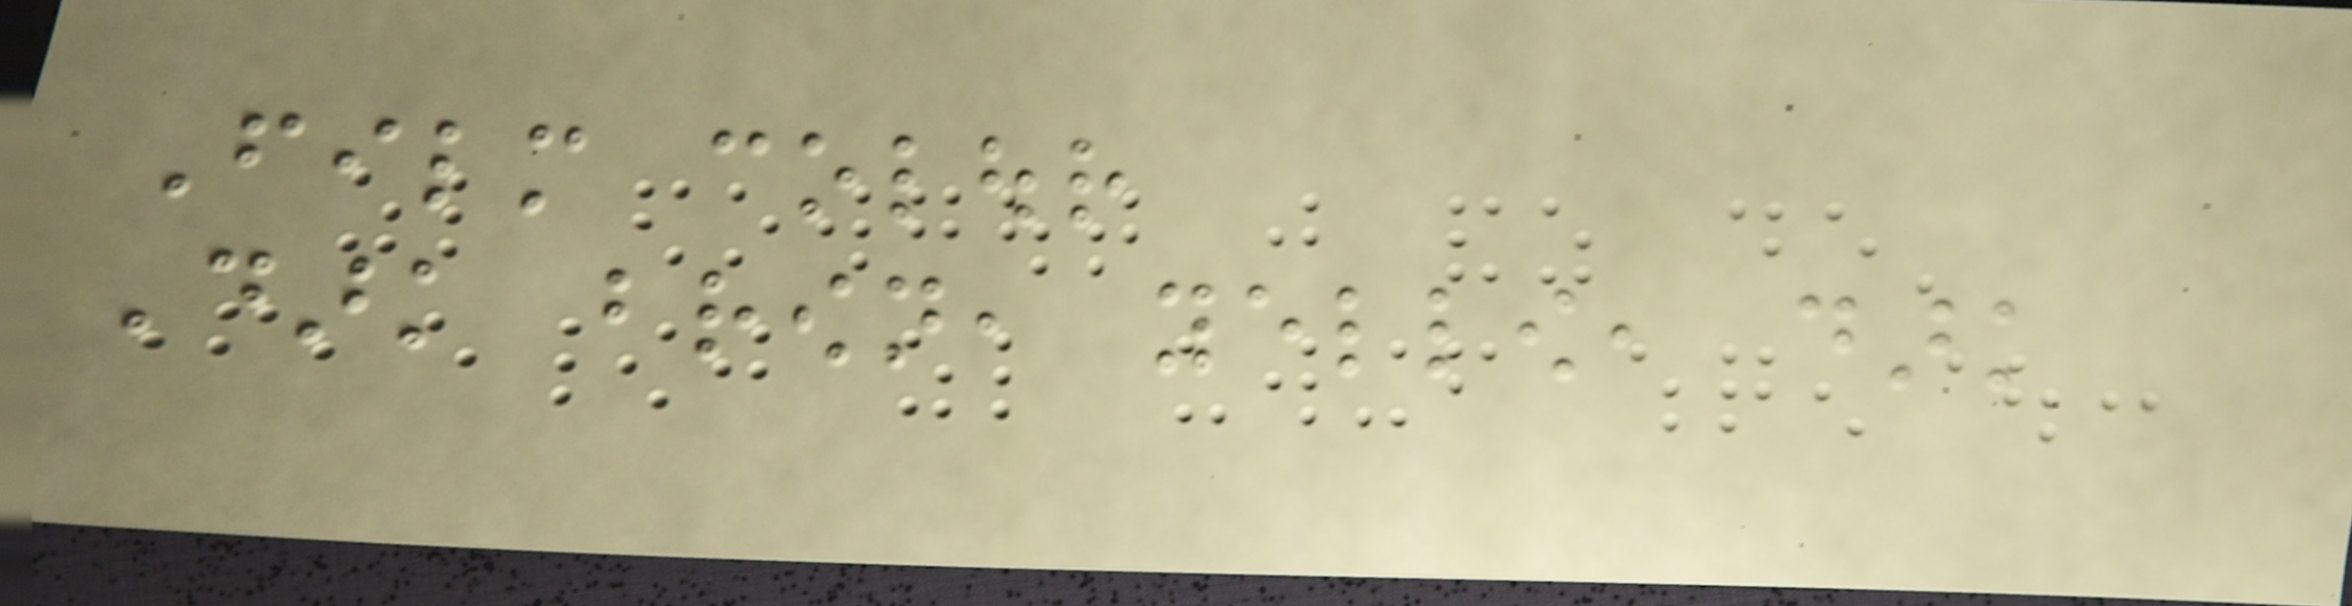Film colour
Dark brown, yellow, dark
